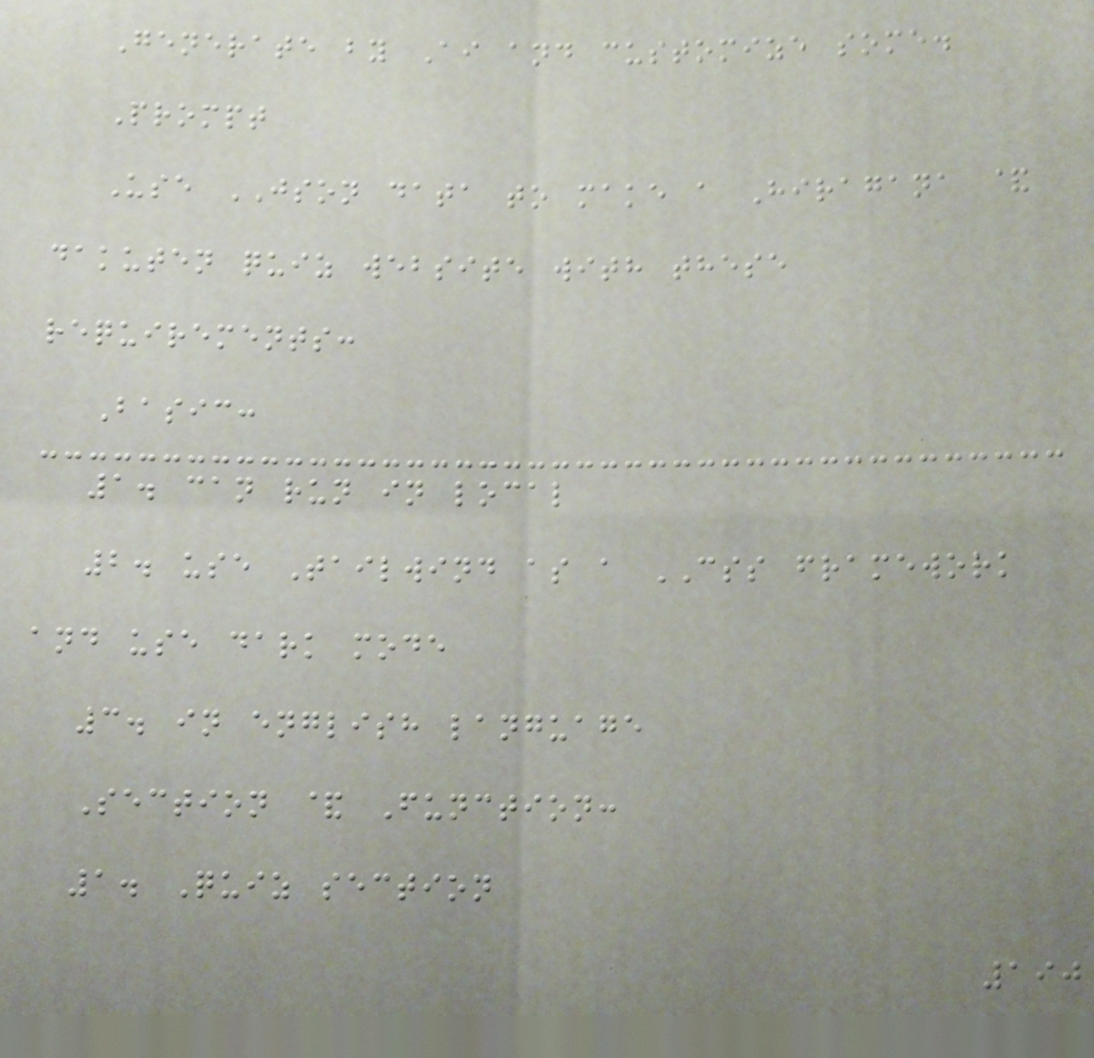Generate by Ai and customize some.
Prompt
Use JSON data to make a Hiragana &
dakuten quiz website with these
requirements:
Basic:
1. can run in local
2. use Tailwind as a CSS framework
and use dark mode
3. in english language
Section & Function:
1. Quiz section
190
